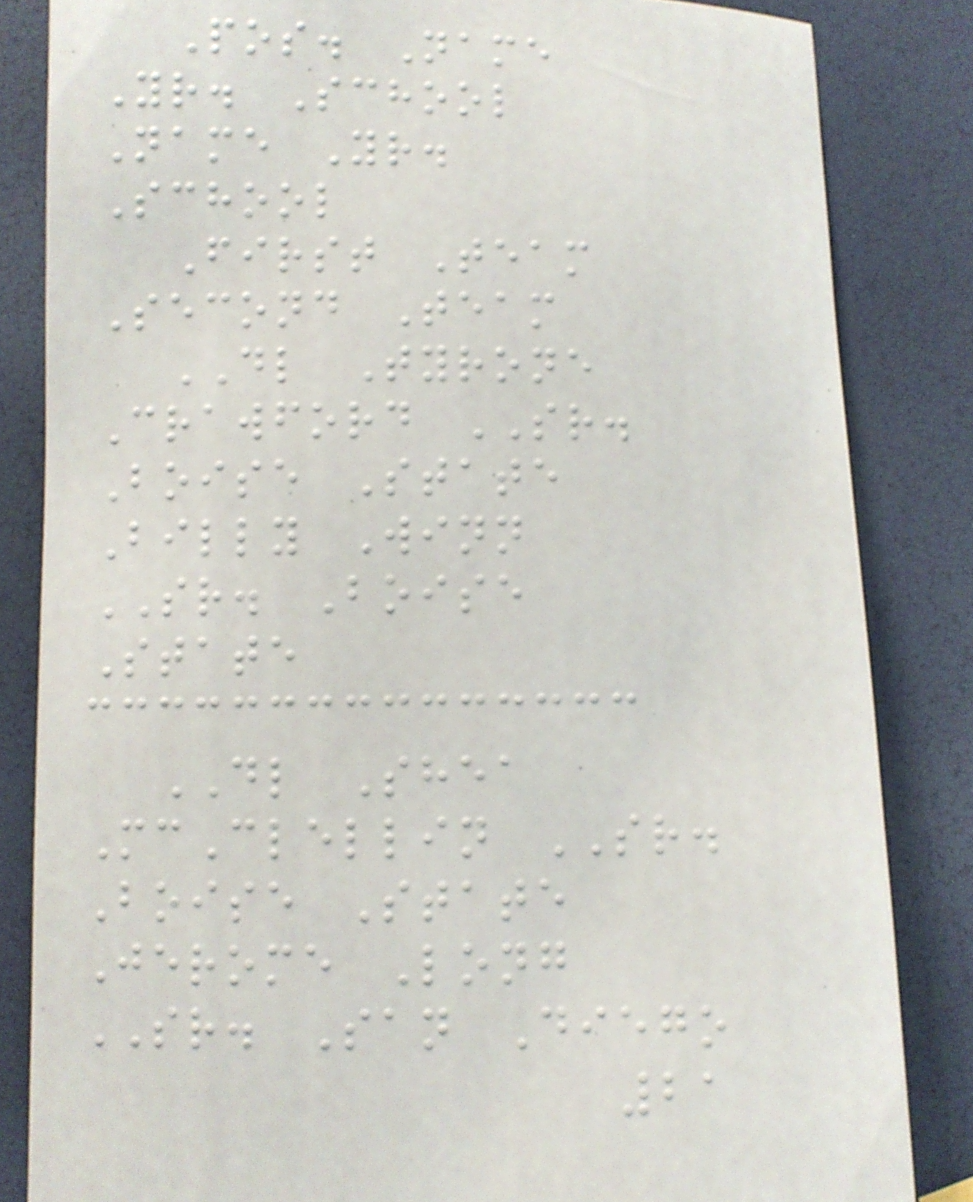Pos. Name
Yr. School
Name Yr.
School
First Team
Second Team
DL Tyrone
Crawford SR.
Boise State
Billy Winn
SR. Boise
State
DL Shea
McClellin SR.
Boise State
Jerome Long
SR. San Diego
21
